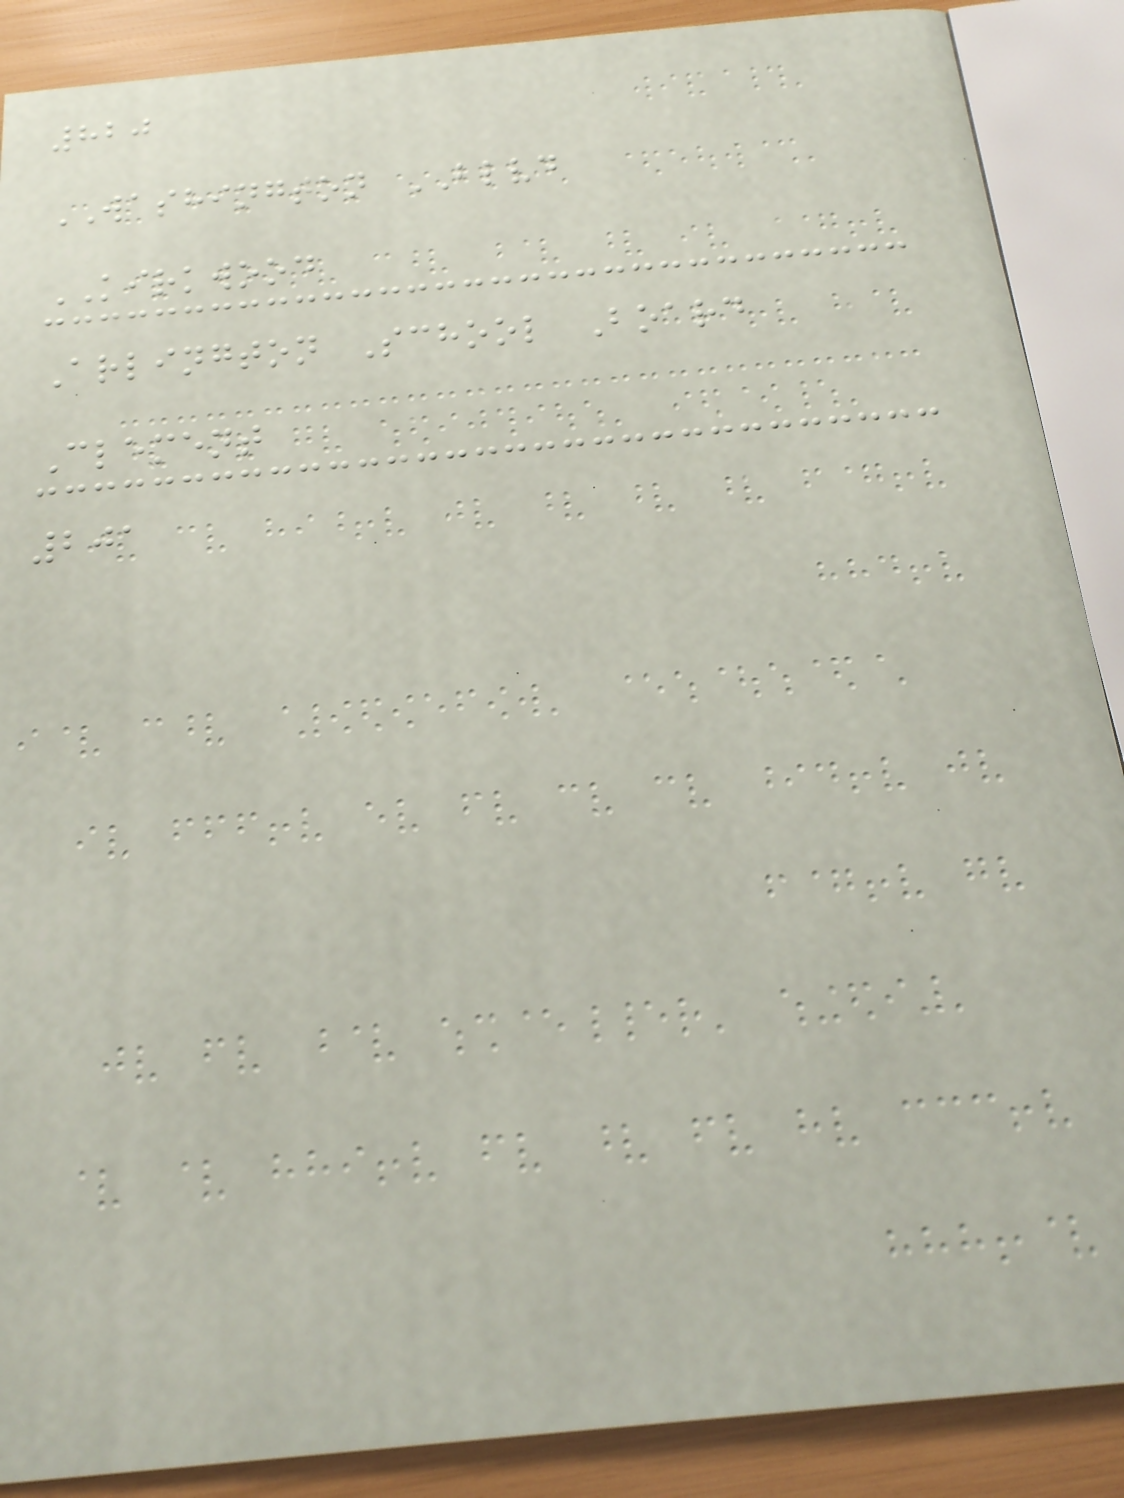820
WASHINGTON BLVD
KIRKWOOD
Arlington School Board
Clement
201
